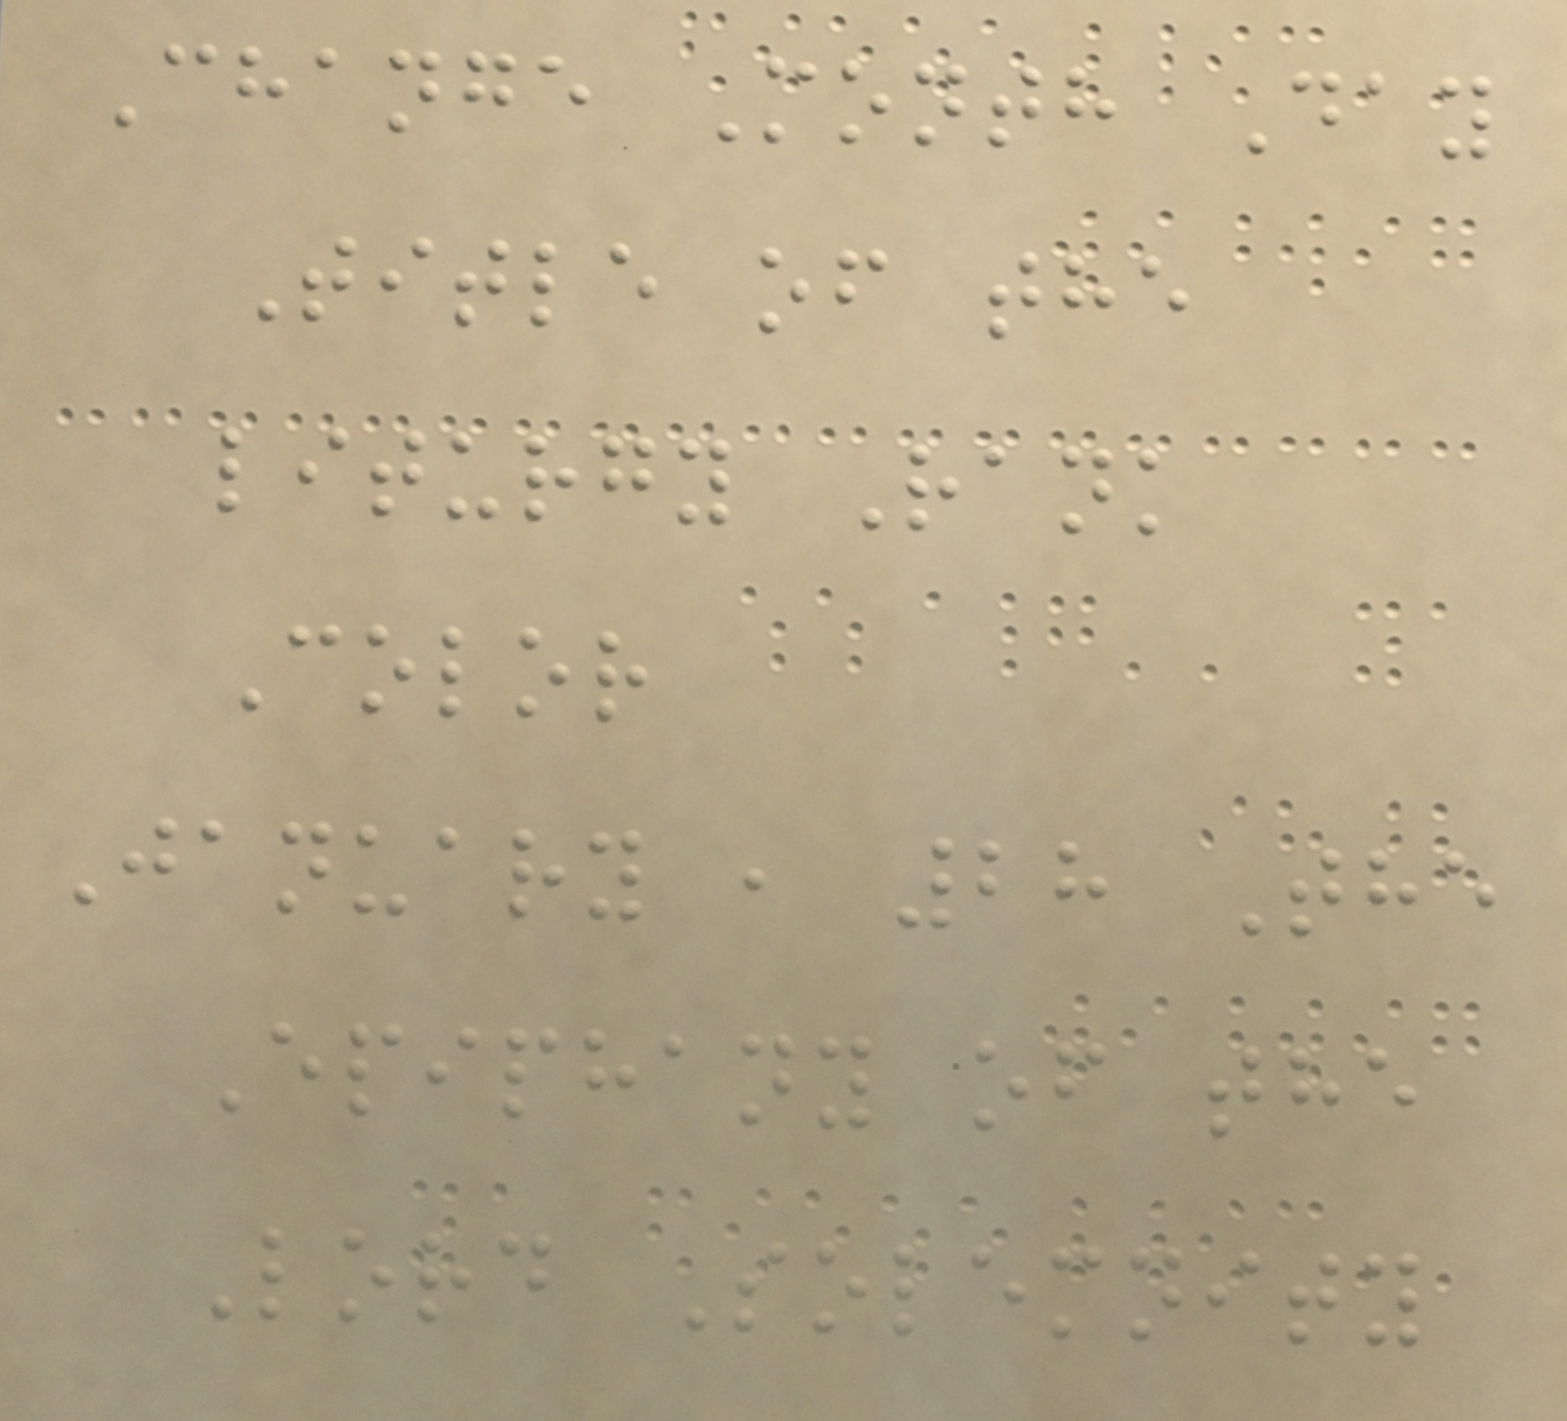Change Month Day
Title of the
liturgy Rank
Color
January , 28 The
Epiphany of the
Lord Solemnity
